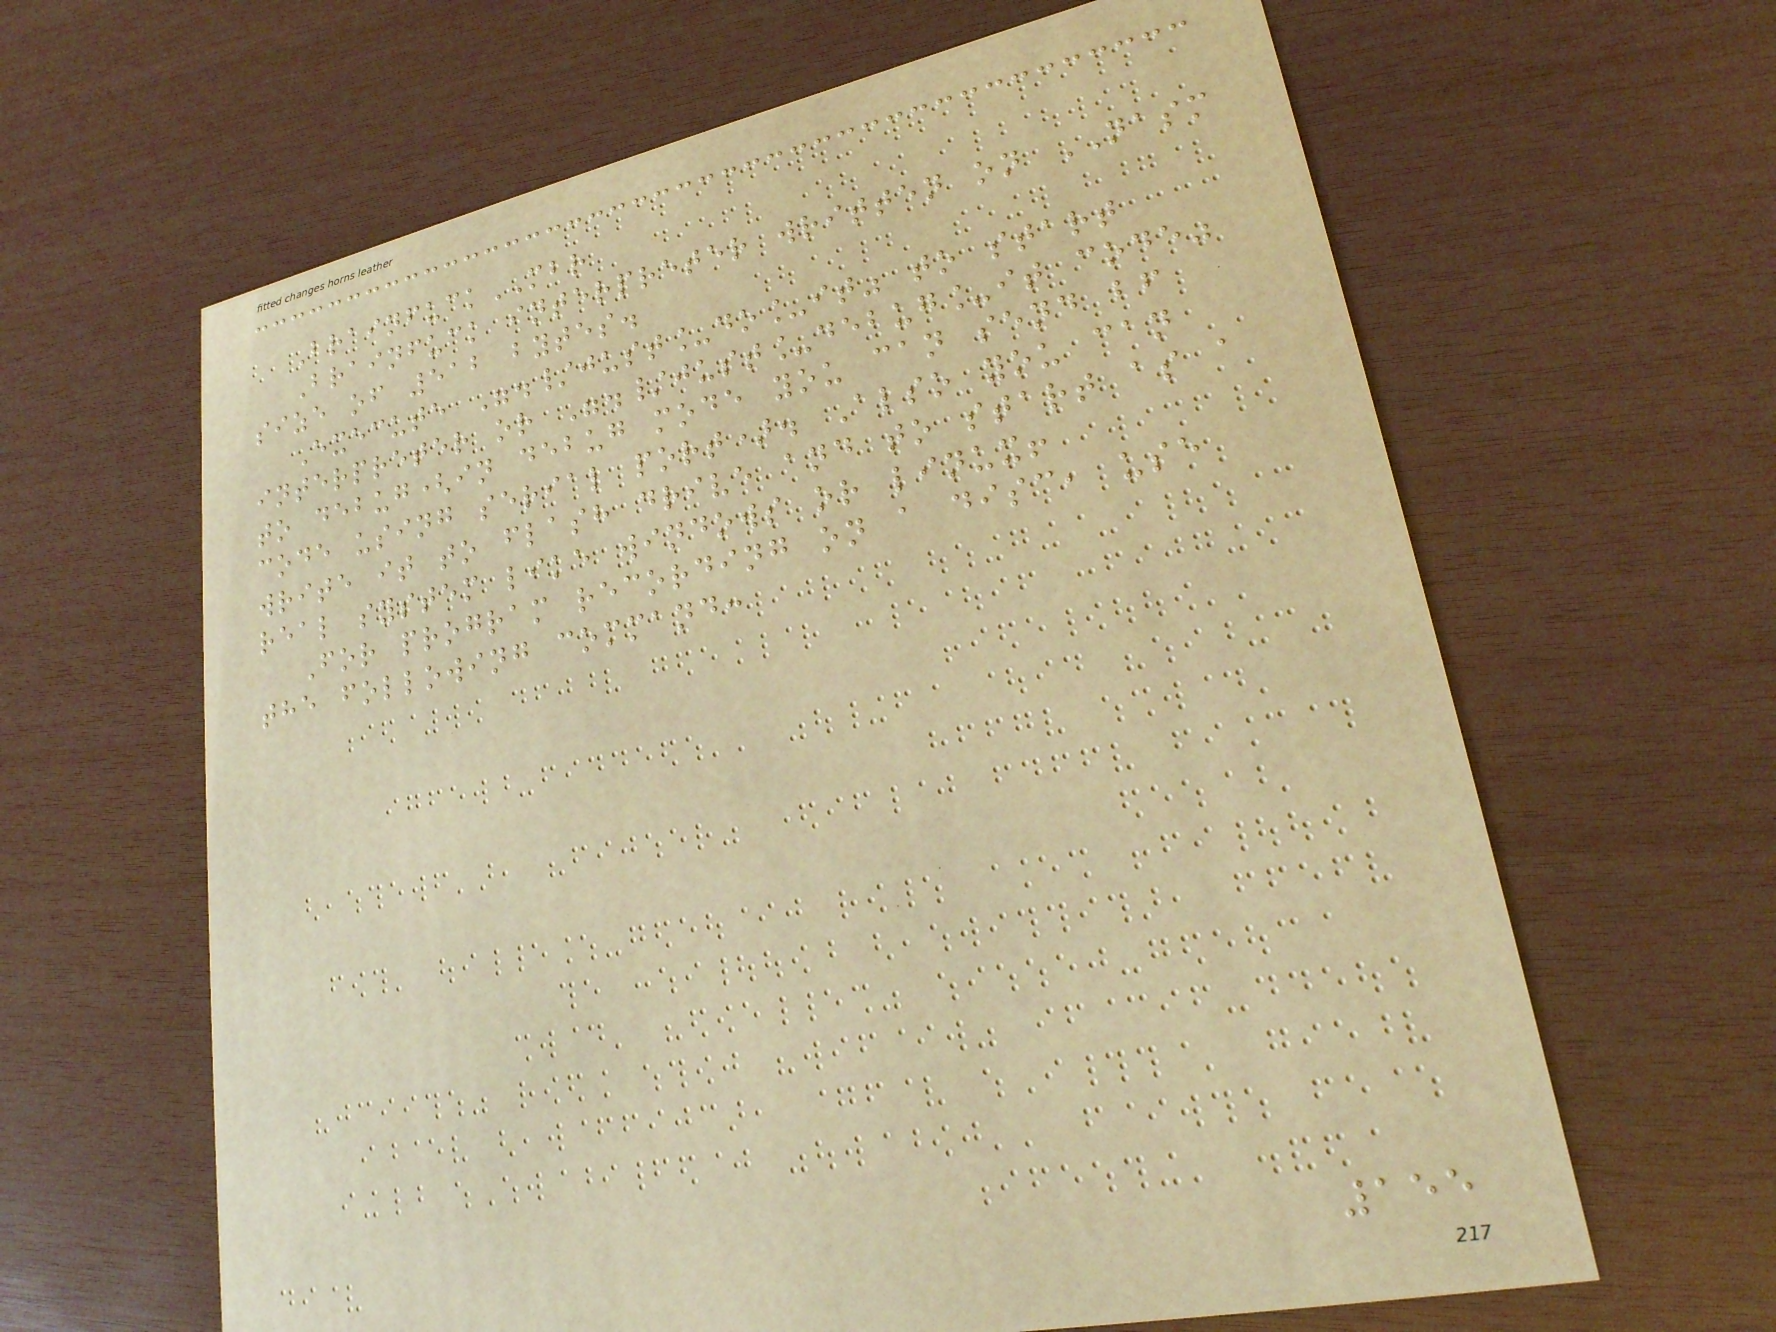BrainfuckMBR
Brainfuck interpreter written on NASM
size of 512 bytes.
Execute "./just_do_it" to start
interpreter or "./just_debug_it code"
to debug(in debug mode you can send bf
code using serial port). Also you can
write it to flash drive and to start as a
real system like windows or linux!
For program recording on a disc, use
the following command:
155
